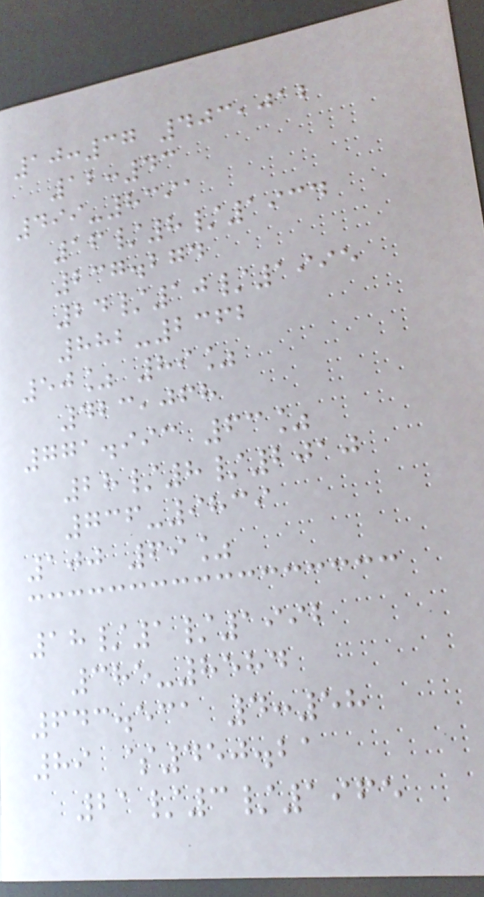10:37 403,012
12:43
499-8391
16/8/1934
237.274
24/10/1995
882-2362
50% 89%
423,068
771.993 63%
28/8/2010
736-9839
100 69%
18/1/1992
385-8584
643.531 4:58
89 $450.21
21/3/1965
